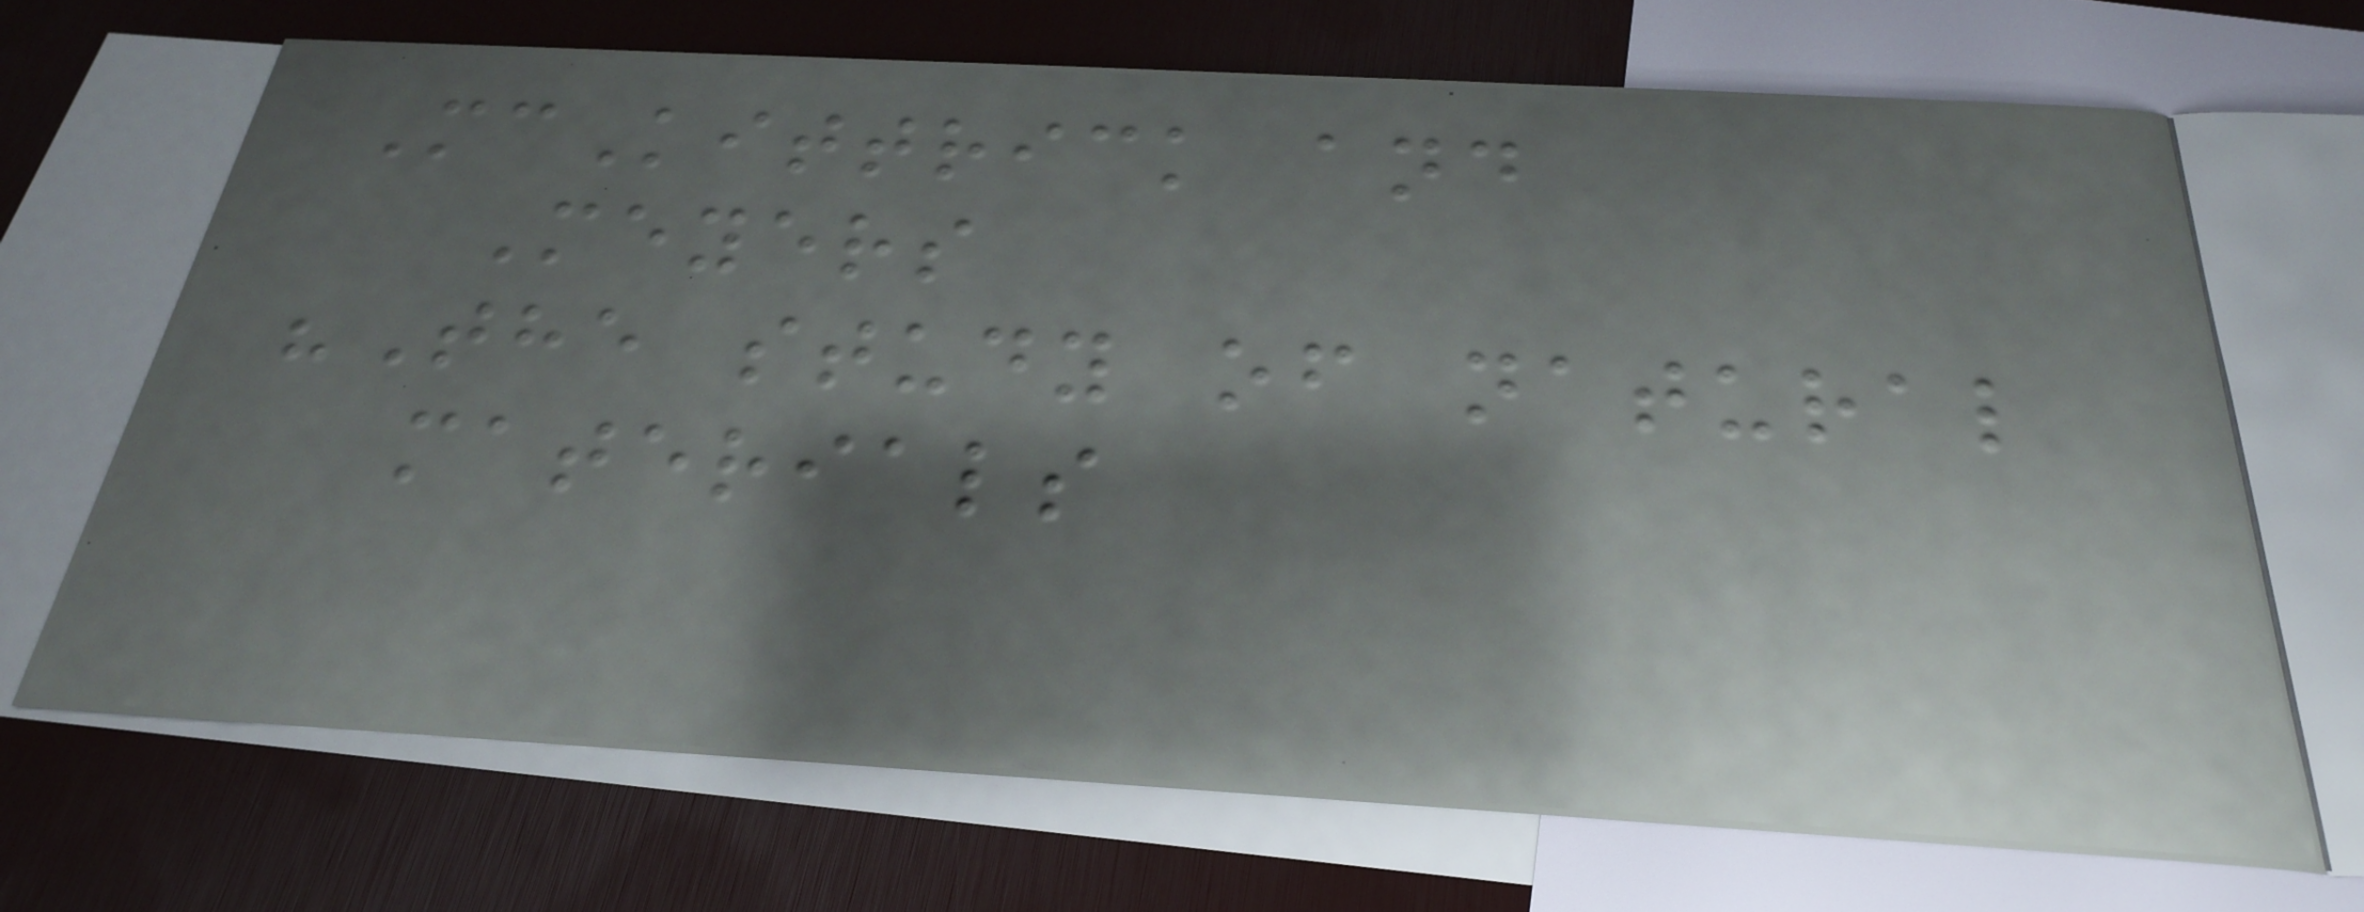McKittrick and
Meyers
"The study of natural
materials
